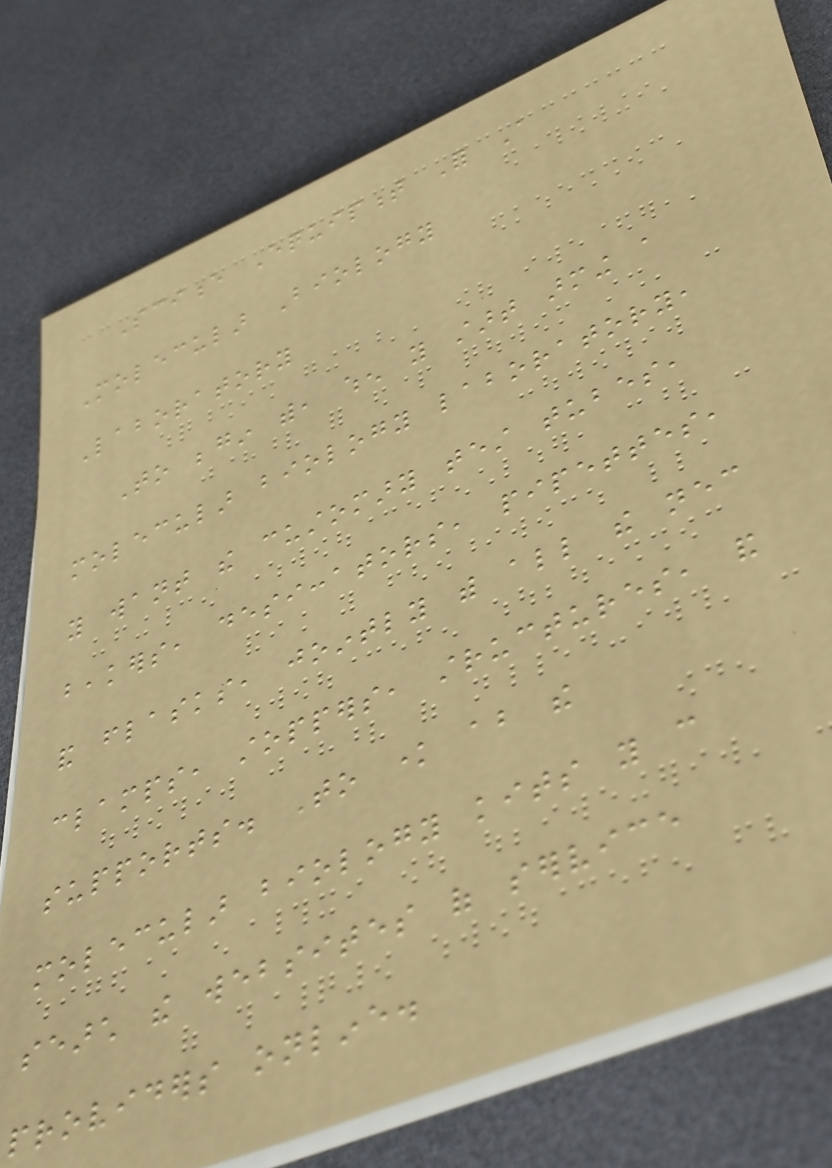Science Equipment For A
Molecular Biology
Laboratory
To begin with, when you start arming a
molecular biology laboratory,
you want the customary test tubes,
beakers, desiccators, pipettes,
and flasks, jointly with all the necessary
clamps, stoppers, structures, and
supports. To know about the
molecular biology kits you can
search the websites of service
providers online.
